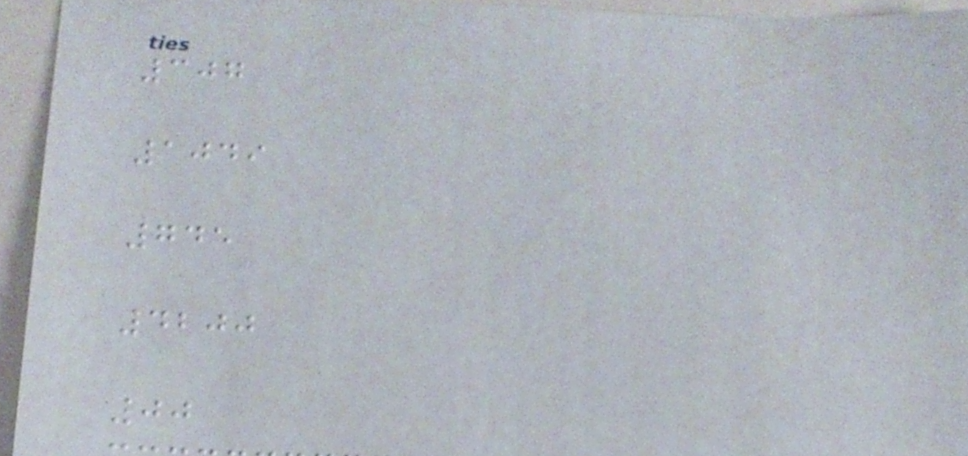307
1049
745
4200
00
